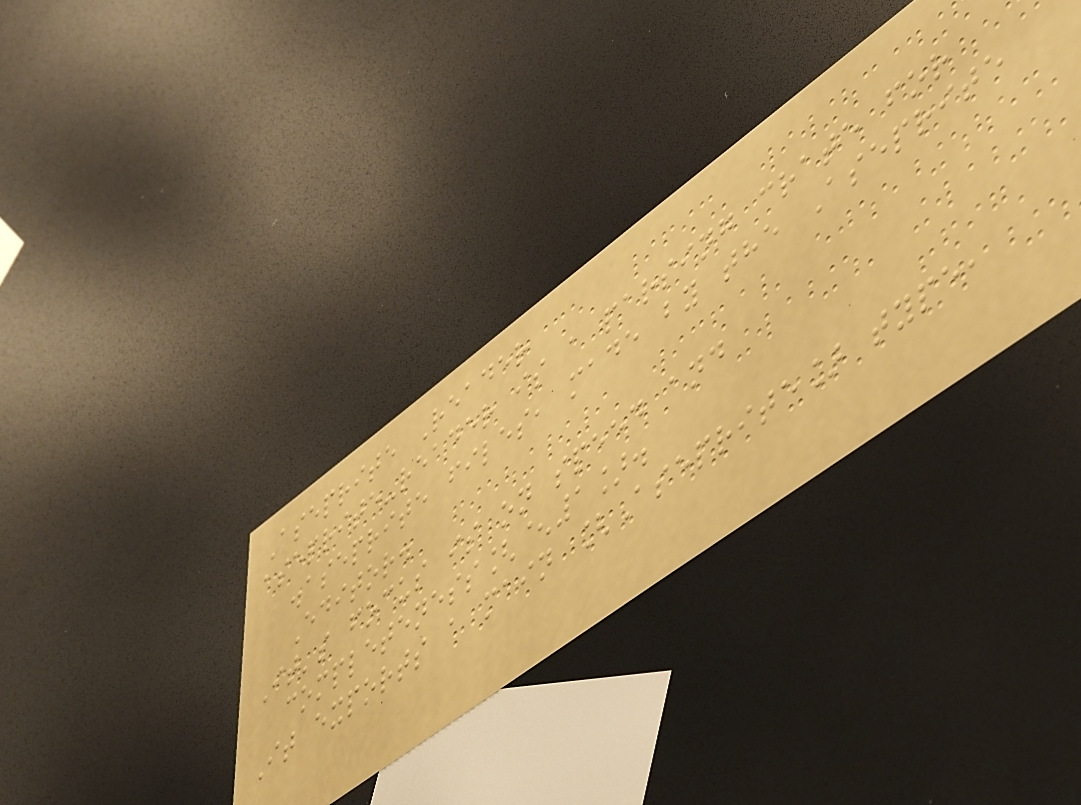Aseprite Reader
aseprite-reader is a parsing crate for
.aseprite files, made by the Aseprite
Editor.
It's focus is on speed and
completeness[^1].
It exports a main [Aseprite] type,
